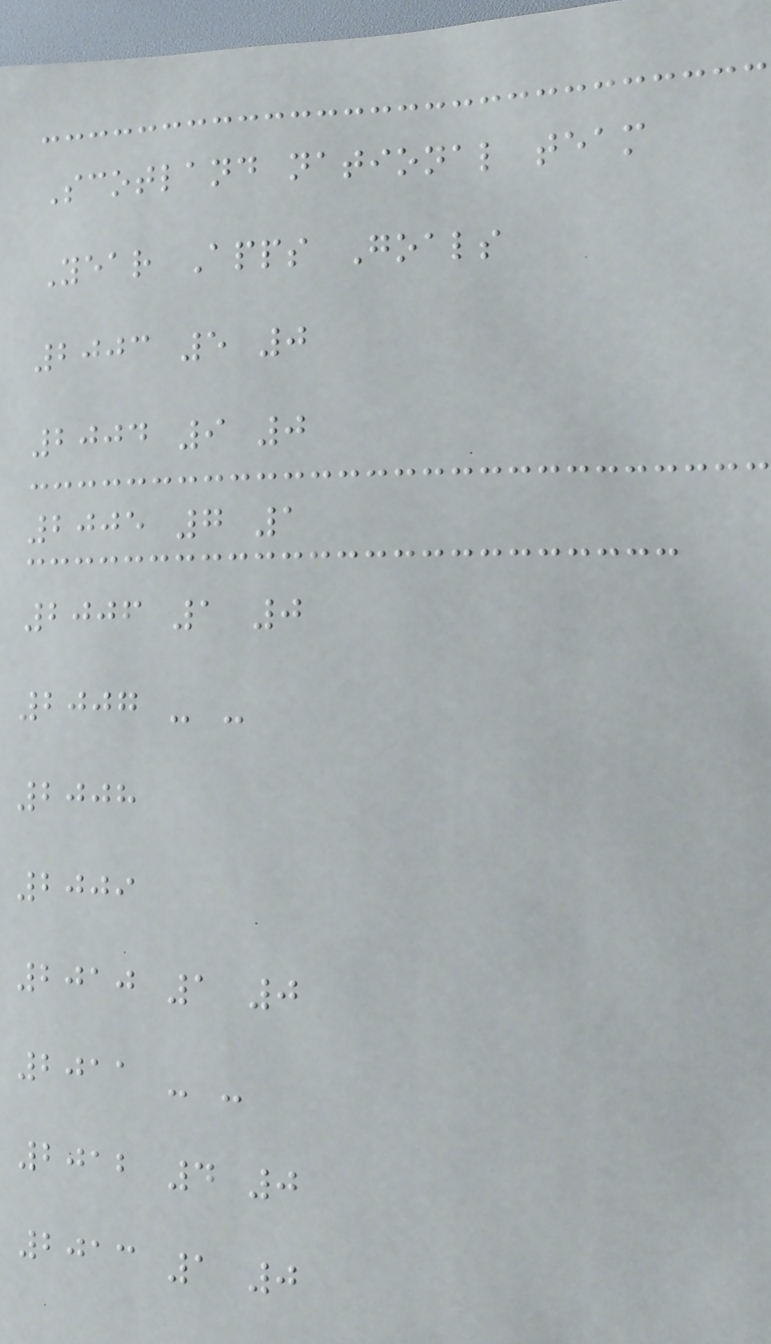Scotland national team
Year Apps Goals
2003 5 0
2004 9 0
2005 7 1
2006 1 0
2007 - -
2008
2009
2010 1 0
2011 - -
2012 4 0
2013 1 0
